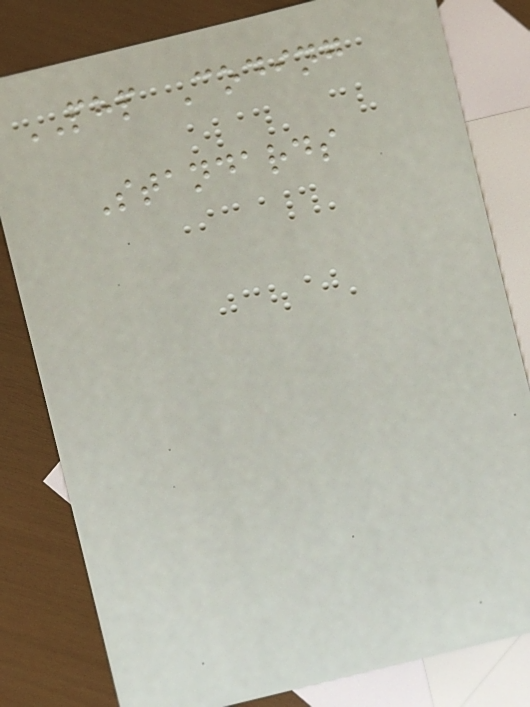PHP Coding
Standards
